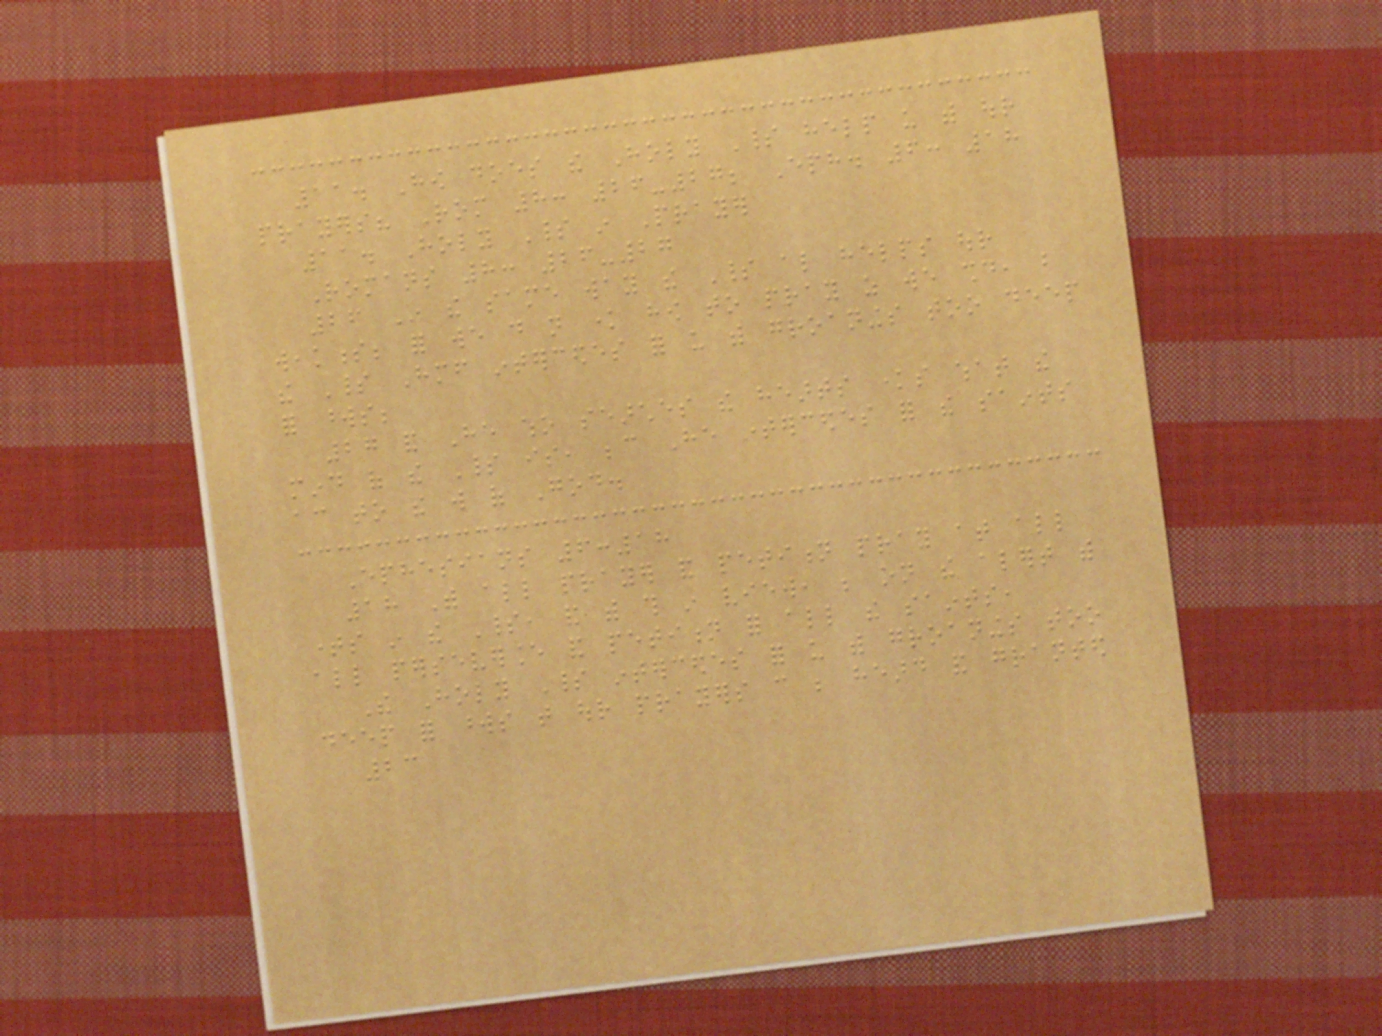11. How does the Holy Spirit help us with our
prayers? Rom 8: 26-27; Eph. 6: 18
11. Holy Spirit in Prayer
Romans 8: 26-27
26 In the same way the Spirit also helps our
weakness; for we do not know how to pray as we should, but
the Spirit Himself intercedes for us with groanings too deep
for words;
27 and He who searches the hearts knows what the
mind of the Spirit is, because He intercedes for the saints
according to the will of God.
Ephesians 6:18
18 With all prayer and petition pray at all
times in the Spirit, and with this in view, be on the alert with
all perseverance and petition for all the saints,
The Holy Spirit intercedes for us with groanings too
deep for words that our prayers can be heard and granted
23
